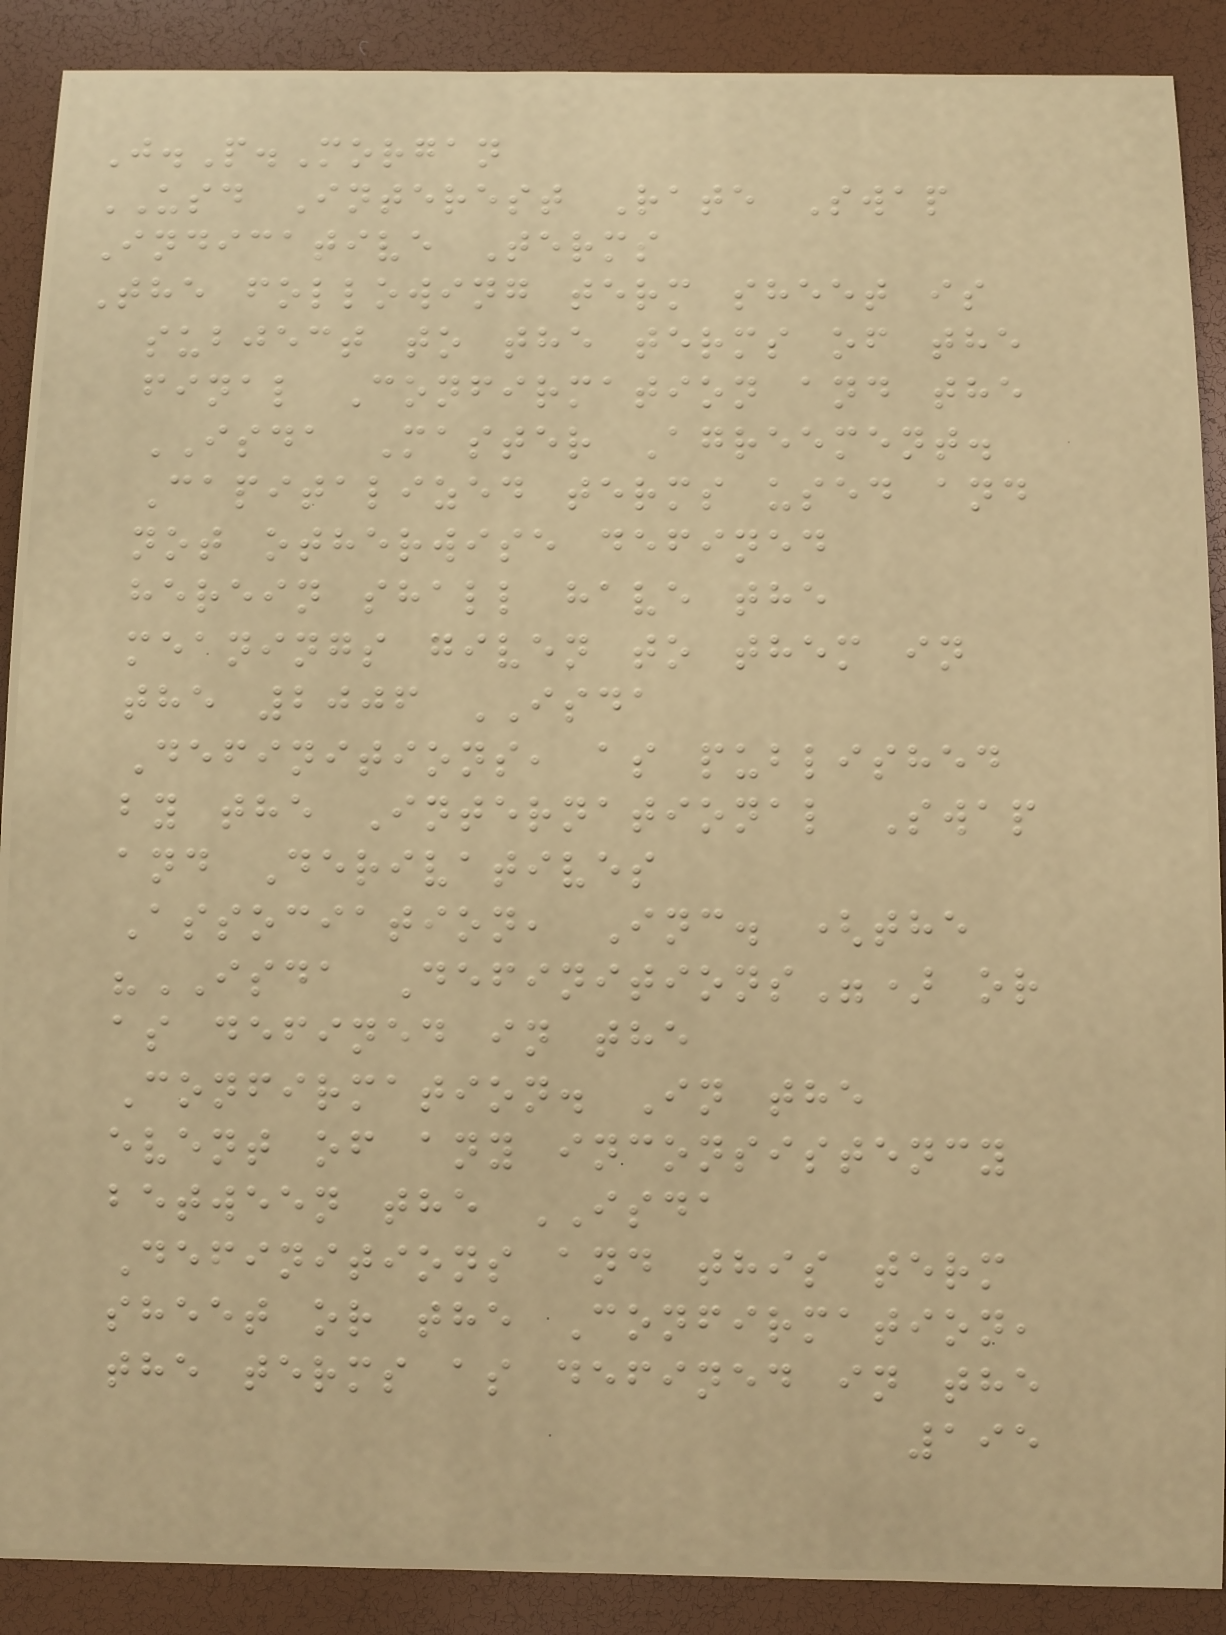J.P.Morgan
USD Interest Rate Swap
Indicative Terms
The following term sheet is
subject to the terms of the
final Confirmation and the
ISDA Master Agreement.
Capitalized terms used and
not otherwise defined
herein shall have the
meanings given to them in
the 2006 ISDA
Definitions, as published
by the International Swap
and Derivatives
Association, Inc. (the
"ISDA Definitions") or
as defined in the
Confirmation. In the
event of any inconsistency
between the ISDA
Definitions and this term
sheet or the Confirmation,
the terms as defined in the
195
